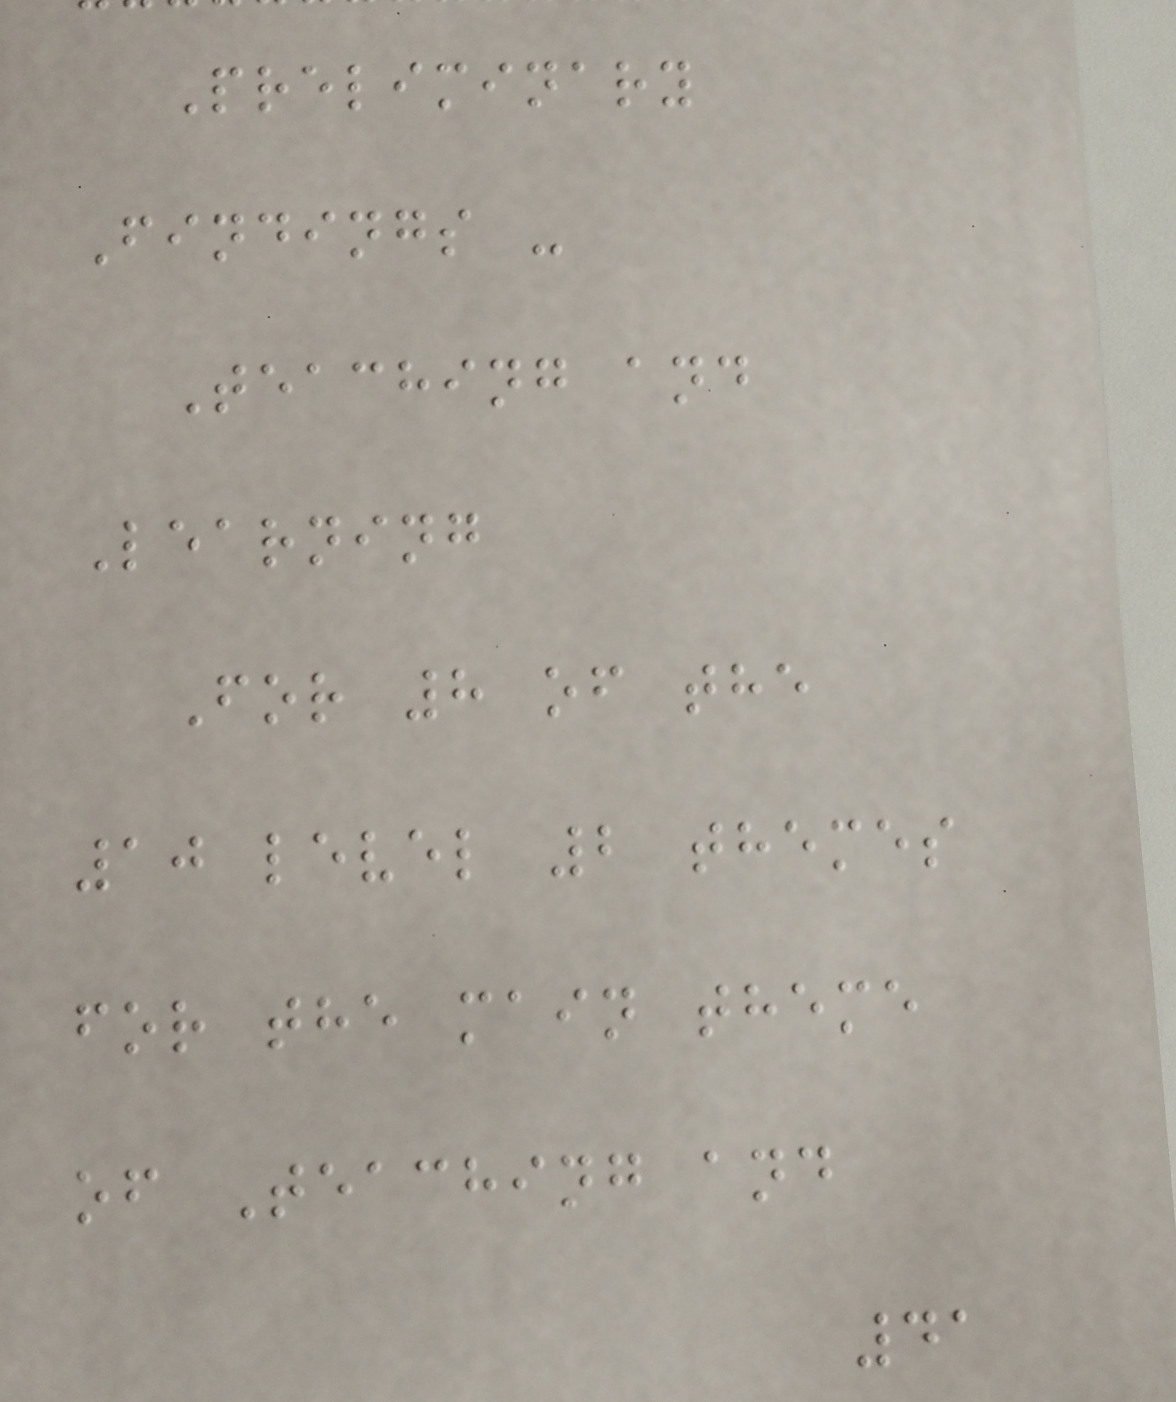Preliminary
Findings -
Teaching and
Learning
For 8 of the
10 level 2 themes
for the main theme
of Teaching and
41
